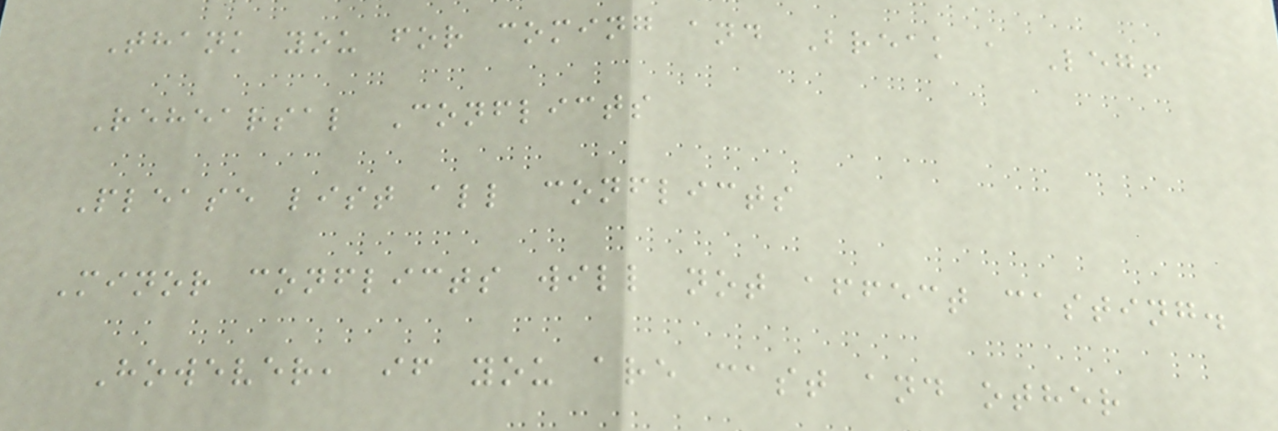Thank you for coming and Break a Leg!
Rehearsal Conflicts
Please list all conflicts
Minor conflicts will not affect casting.
However, if you are cast and other
